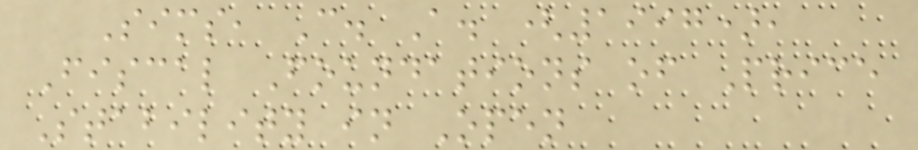Sims, C. A. (1997),
Fiscal Foundations of Price
Stability in Open
